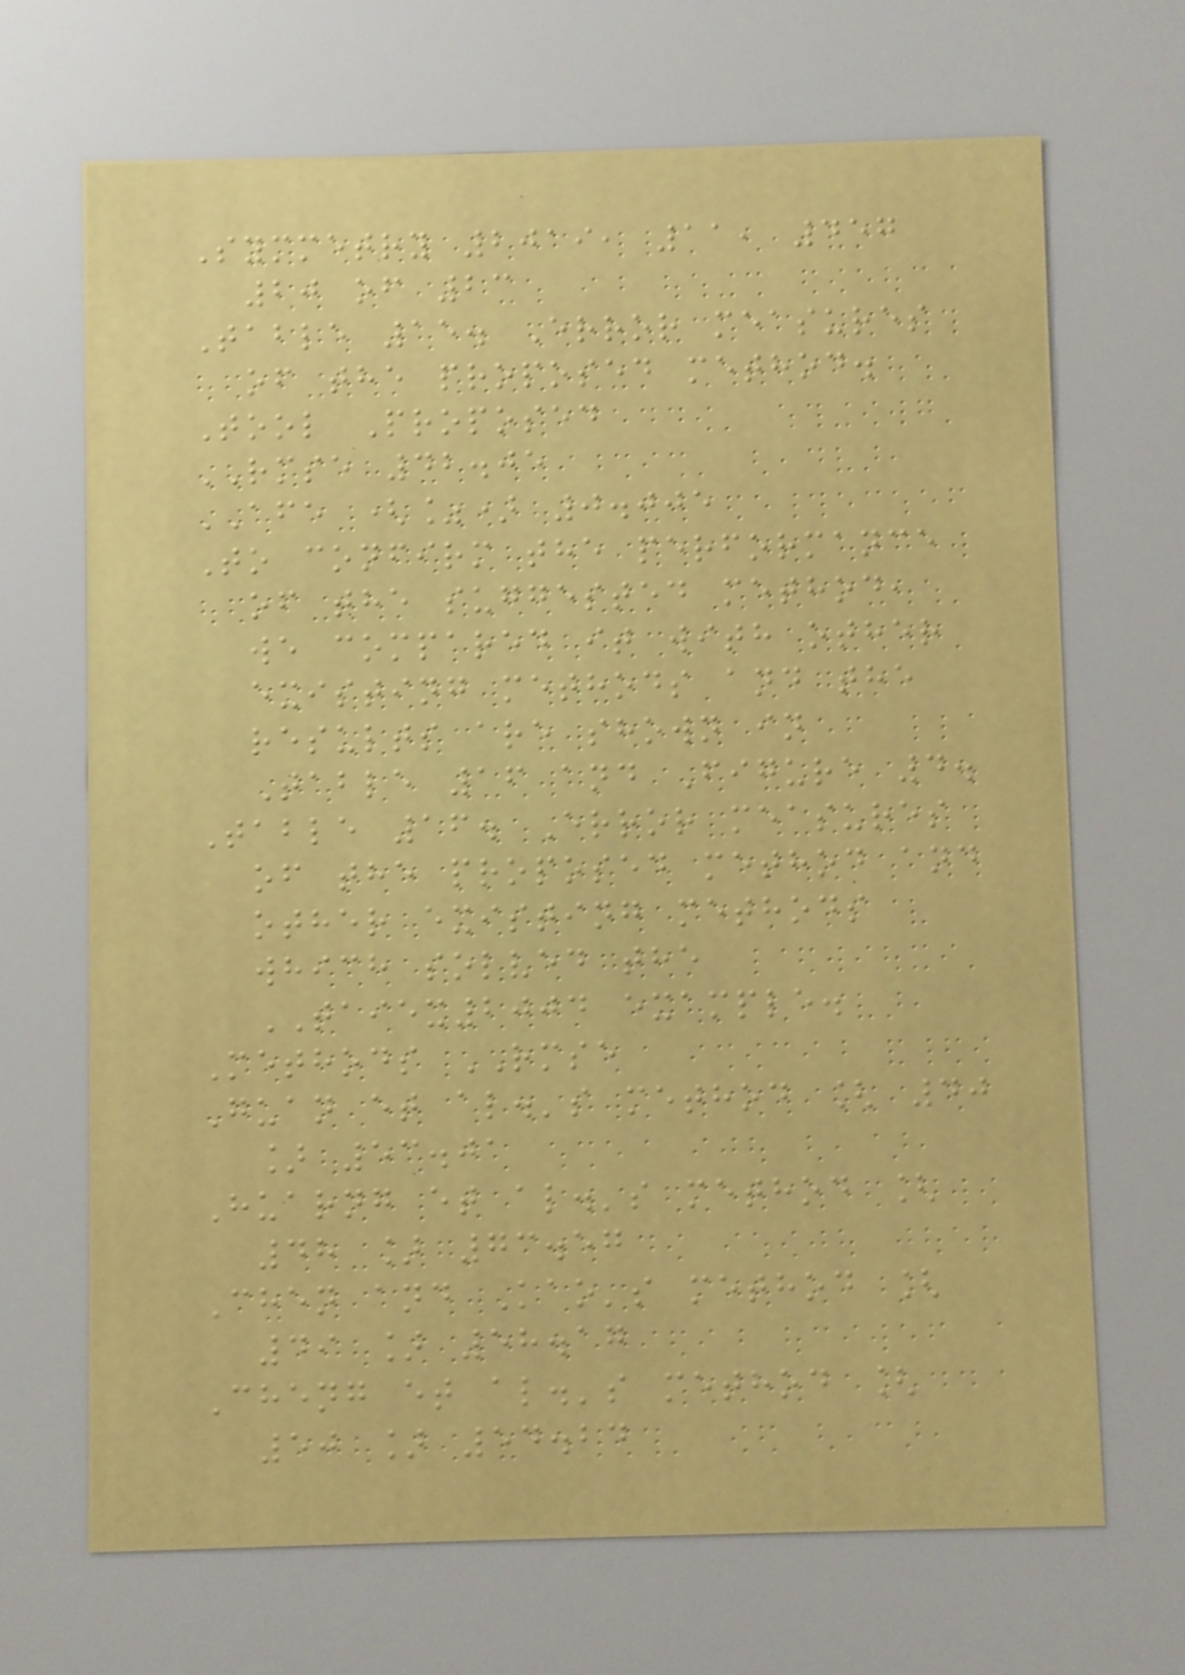Symmetry 2019, 11, 457
20 of 23
Table 15. Error measures
of the proposed method.
Tool Proposed
RMSE 42.05
AFE (%) 0.005
To confirm the performance
of the suggested method,
we compared it with other
existing methods and the
results are shown in
Table 16 and Figure 4.
Table 16. Error measures
of the proposed method and
other existing methods
which solved the
TAIEX2004 example.
Methods RMSE
Guan et al.'s method [ 40
] 53.01
Huarng et al.'s method [
48 ] 73.57
Chen and Kao's method [
49 ] 58.17
Cheng et al.'s method [
50 ] 54.24
